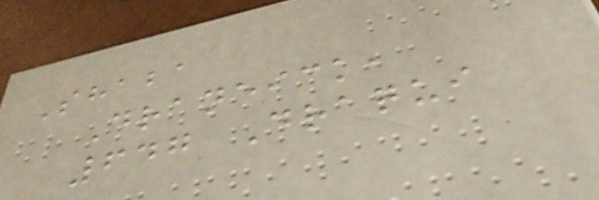Shaba
Draneick,
647 Draqui
